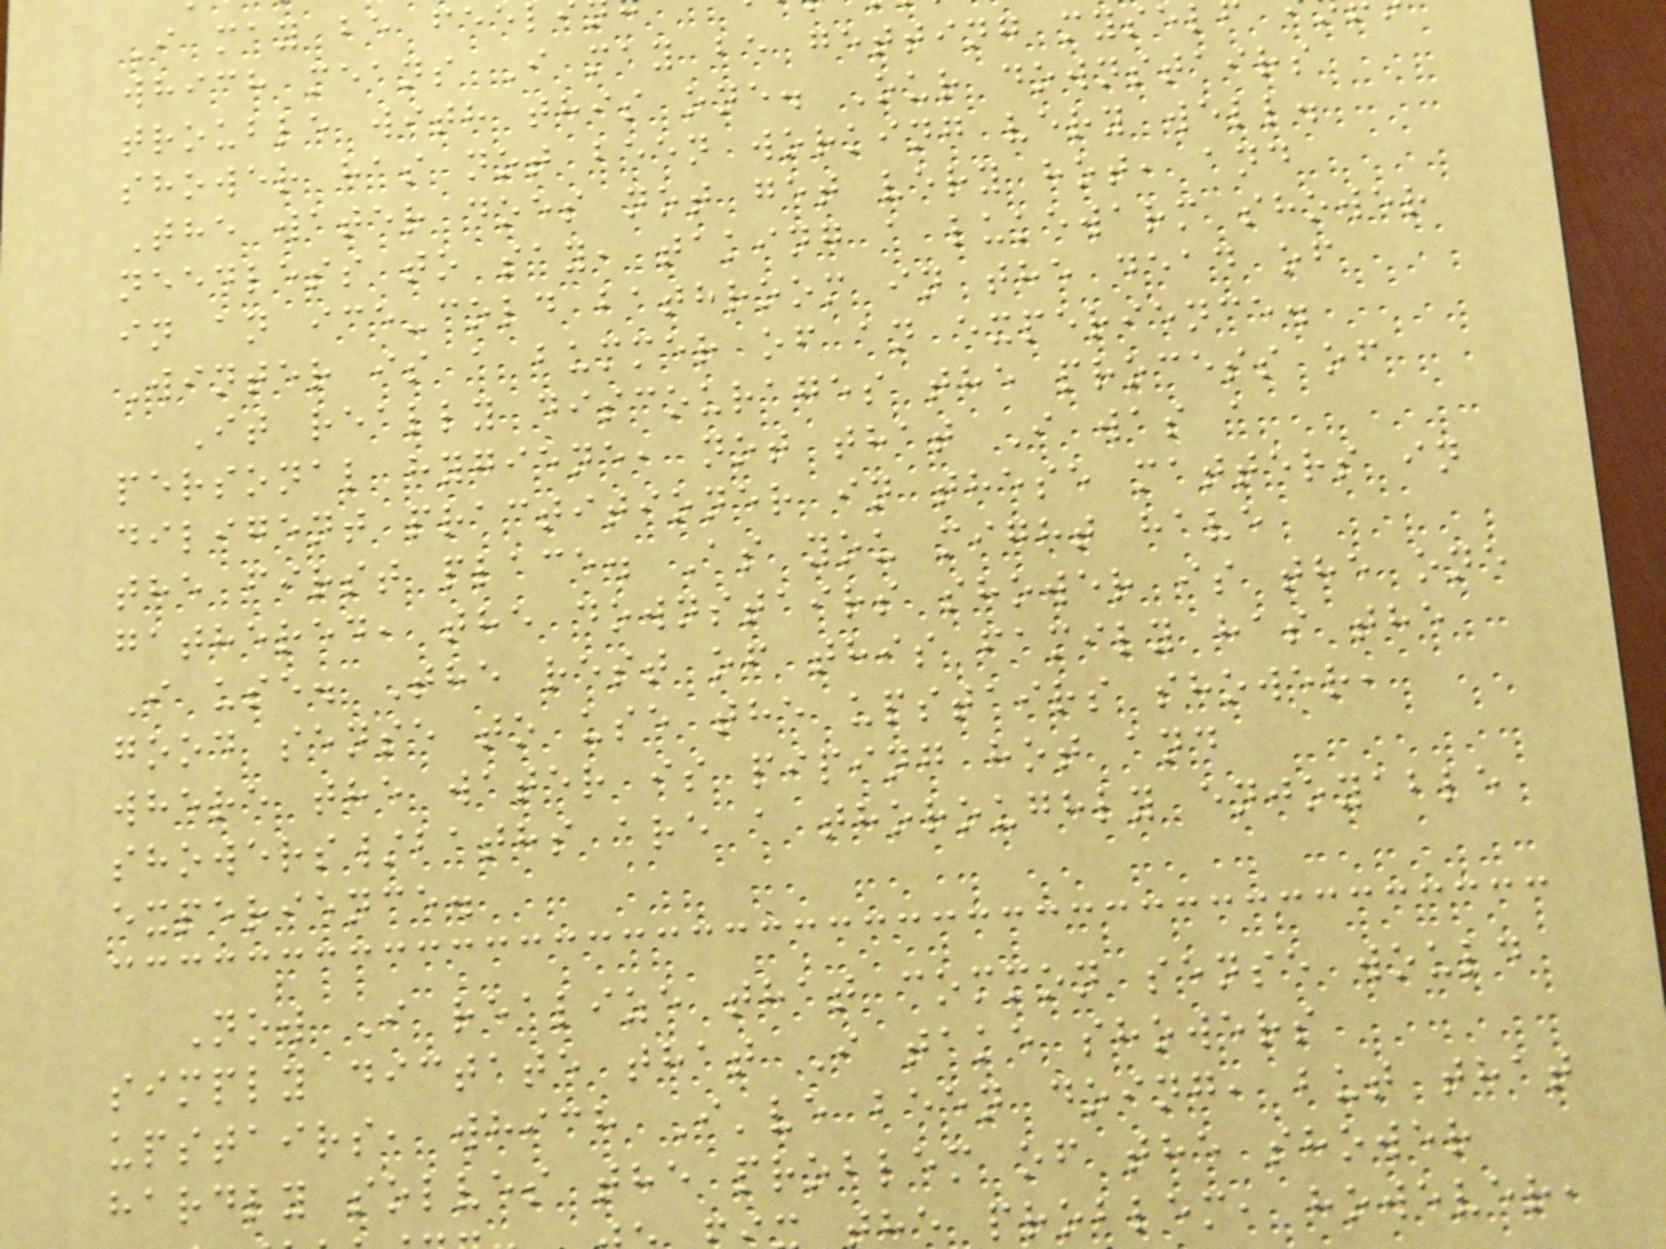I may be feel
which means I may be getting mysel
trouble with this one. Our downstairs
shower has not been working very well.
The water does not get very hot, and
needless to say, taking a lukewarm shower
in an ice-cold bathroom in the dead of
Winter is a bummer of an experience.
It really discourages the process of
personal hygiene, not that I was a
diligent practitioner in these matters in
the first place. As you might have
gathered, the downstairs shower is the one
I use. The rest of this family has the
good sense to use the upstairs shower,
where the water is piping hot and
showers/baths are a thoroughly enjoyable
experience.
Now I realize that common sense would
simply dictate that I take showers
upstairs, which I've been doing, but that
hardly solves the problem of the shower
he problem, however,
